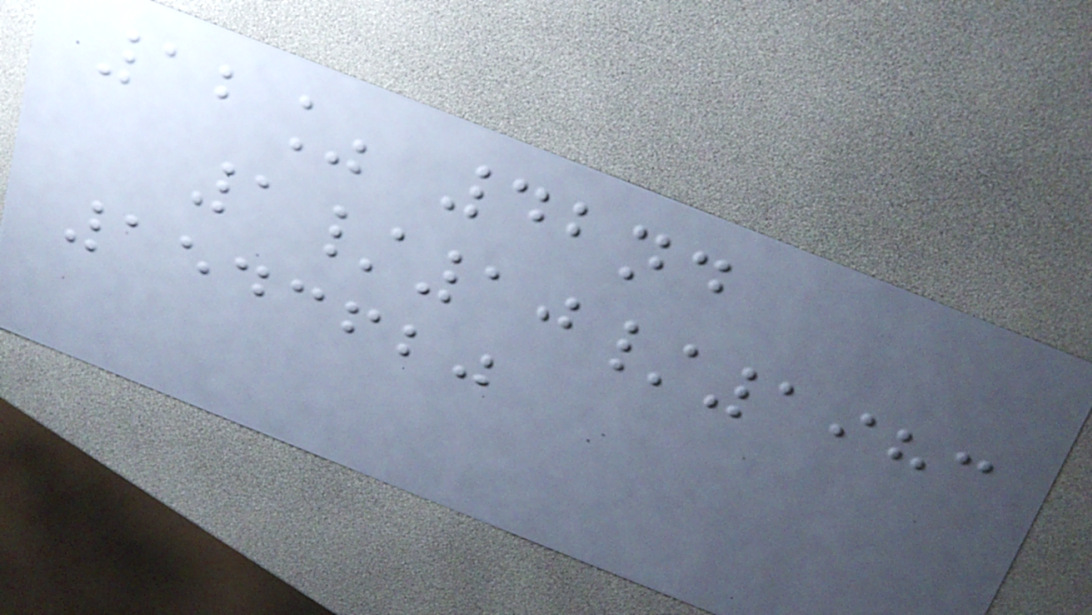12% 42nd
1/10/1983
1543620
